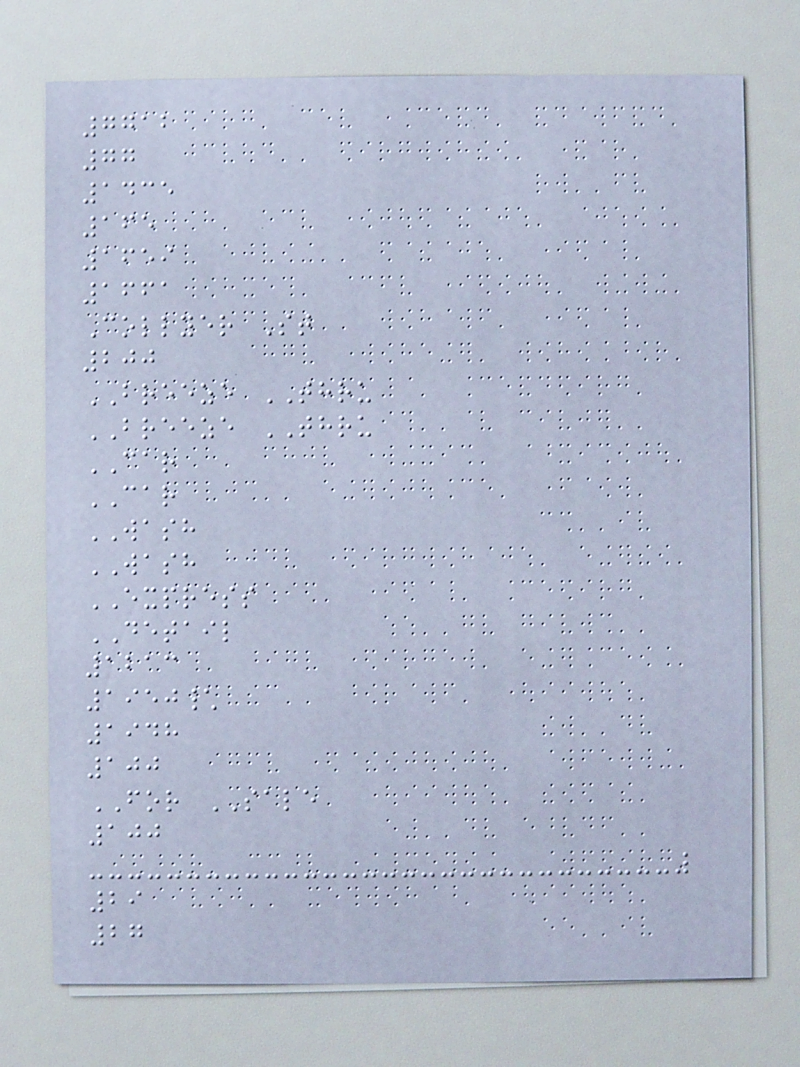7712
77
1435
165
1659
1661
Collyer St
200
BREEZE THRU
BREEZE THRU
CAR
CAR
WASH
WASH
EXPRESS
DETAIL
1213
1950\
1948
100
FOR SALE
100
29
27
